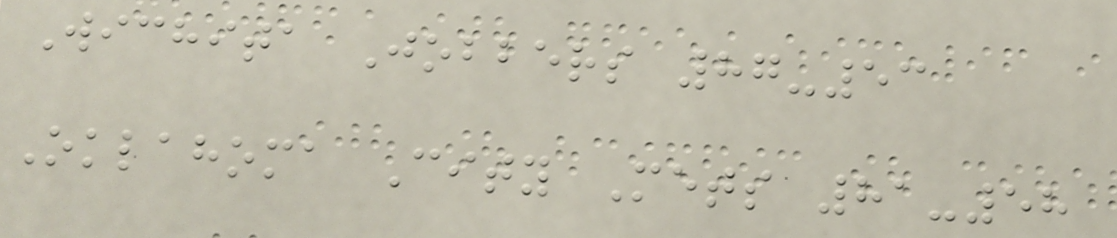Wichita Jobbers 87-53
Oklahoma City Mets 81-58
